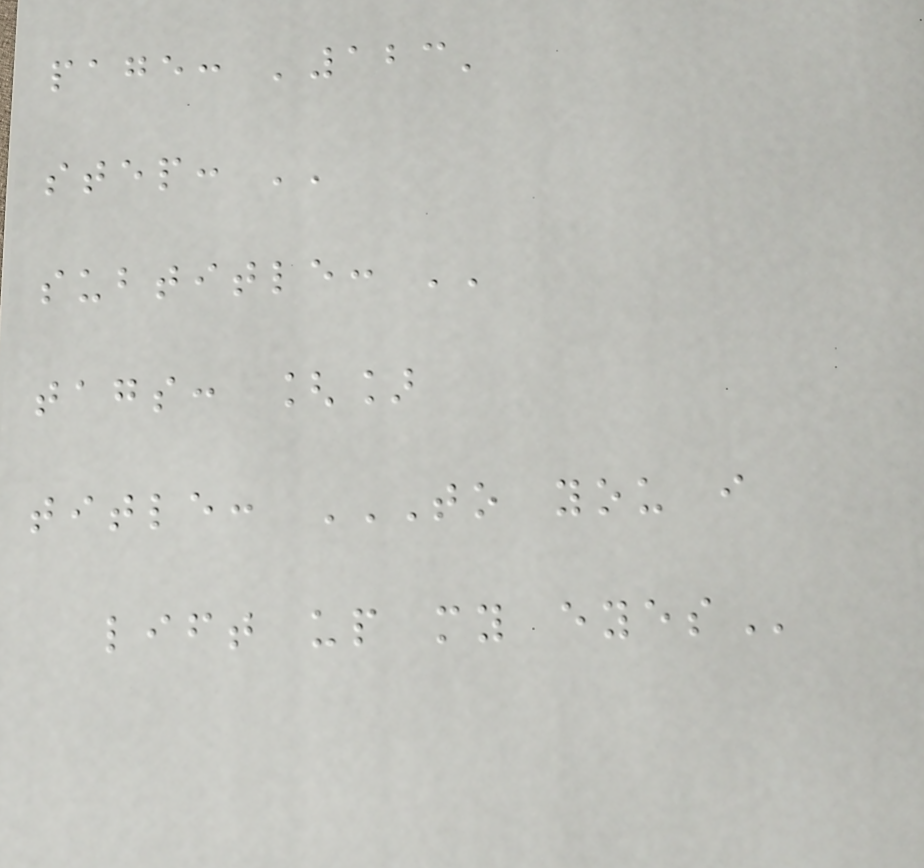page: '123'
step: ''
subtitle: ''
tags: []
title: TO YOU I
LIFT UP MY EYES
